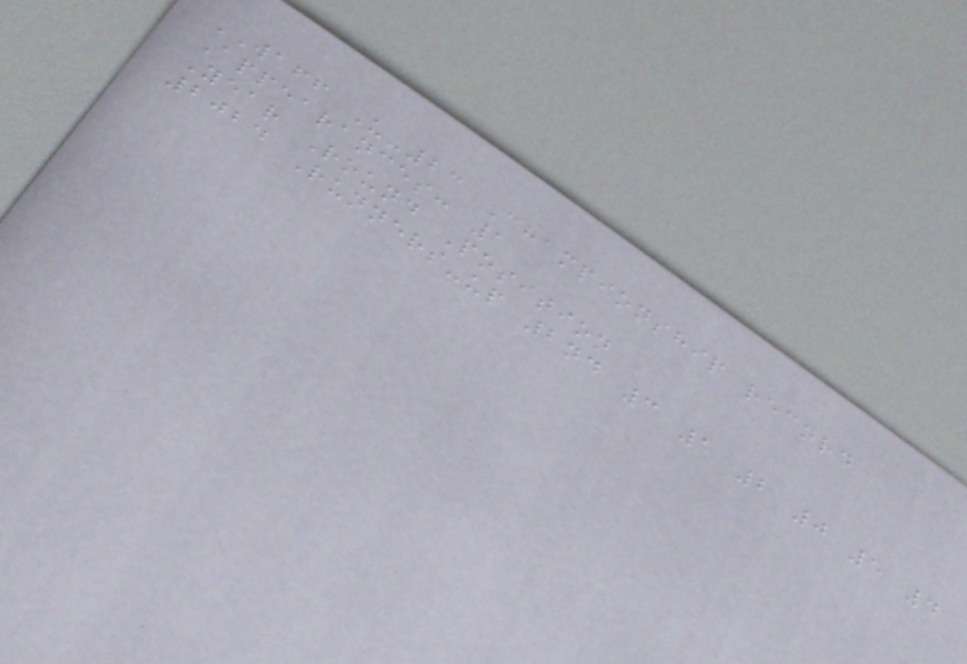WAFF U-23 Championship record
Appearances: 1
Year Round Position
2024 Runners-up 2nd 3 1 2 0 5 4
